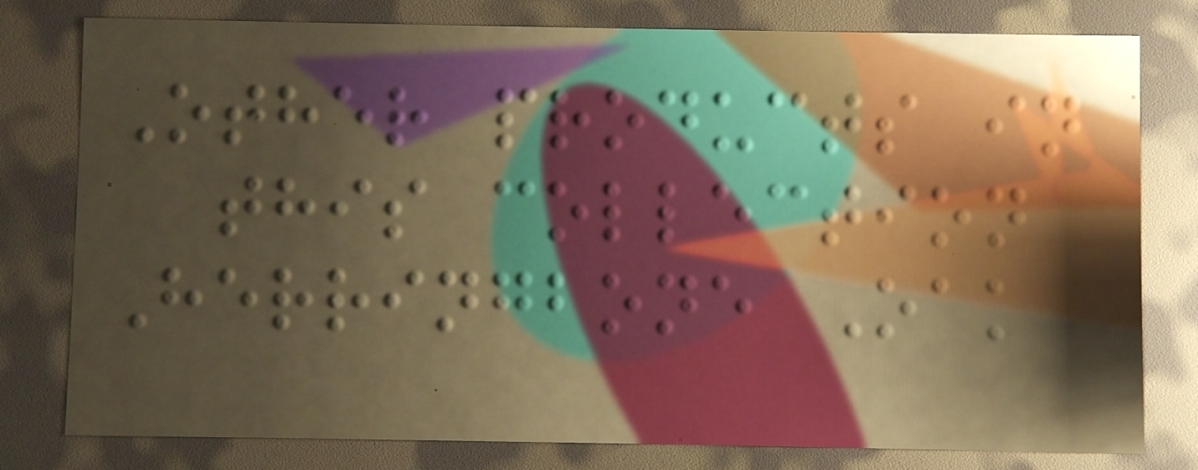Other products in
this collection
Herringbone Oak
